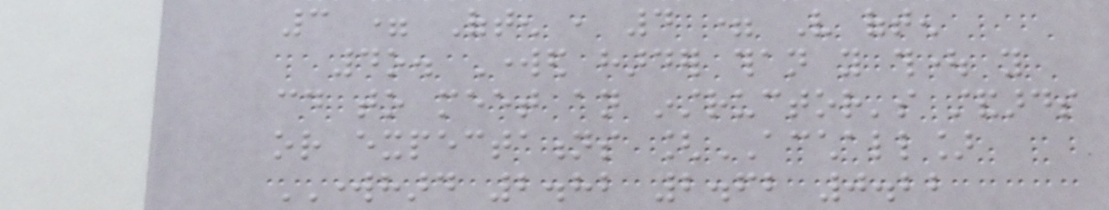3 = Often , 4 = Very often
4o. Worked harder than you thought you
could to meet an instructor's standards
or expectations [ACCHALL]
WORKHARD 2.82 2.62 0.22
